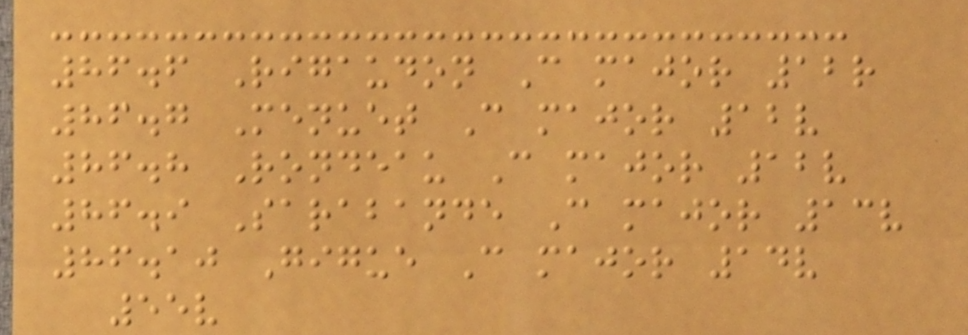86.6 Rigaudon C major 12r
86.7 Menuet C major 12v
86.8 Rondeau C major 12v
86.9 Sarabande C major 13v
86.10 Gigue C major 14v
55v
